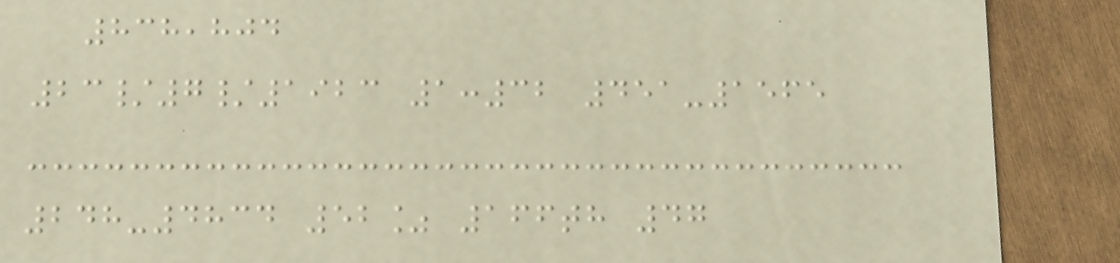838,804
23/7/1923 1:32 451-1565
248-4834 52% 166th 47
